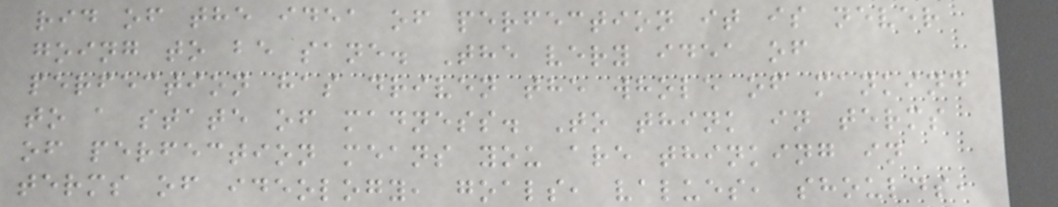rid of the idea of perfection it is never
going to be sane. The very idea of
perfection has driven the whole of mankind
to a state of madness. To think in terms
of perfection means you are thinking in
terms of ideology, goals, values, shoulds,
